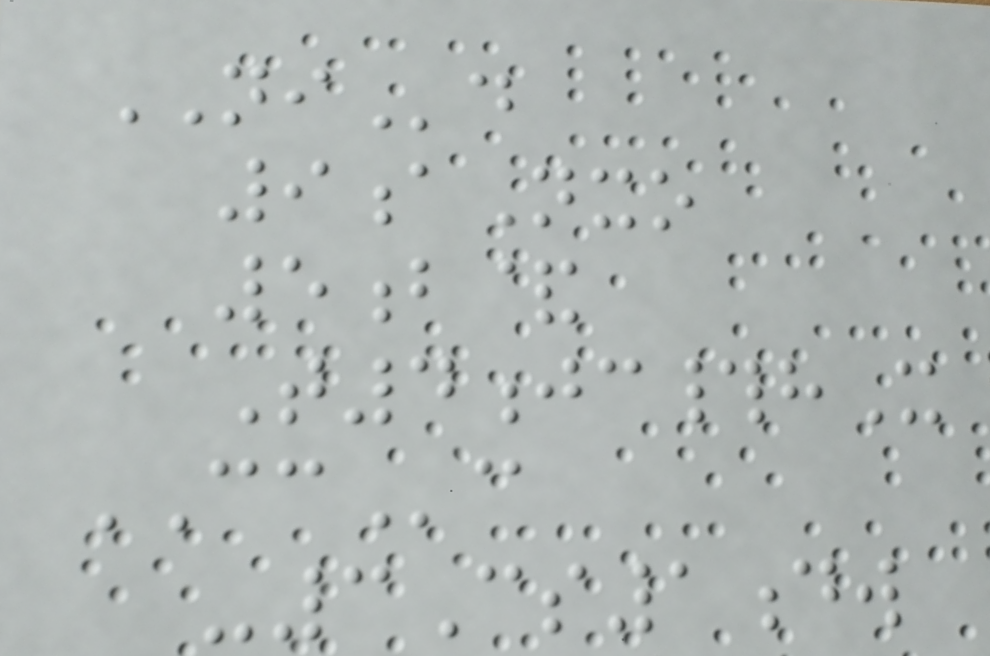NId
9aNxo
5b&
T4jc#hX
CCc
-3Cs1dw
